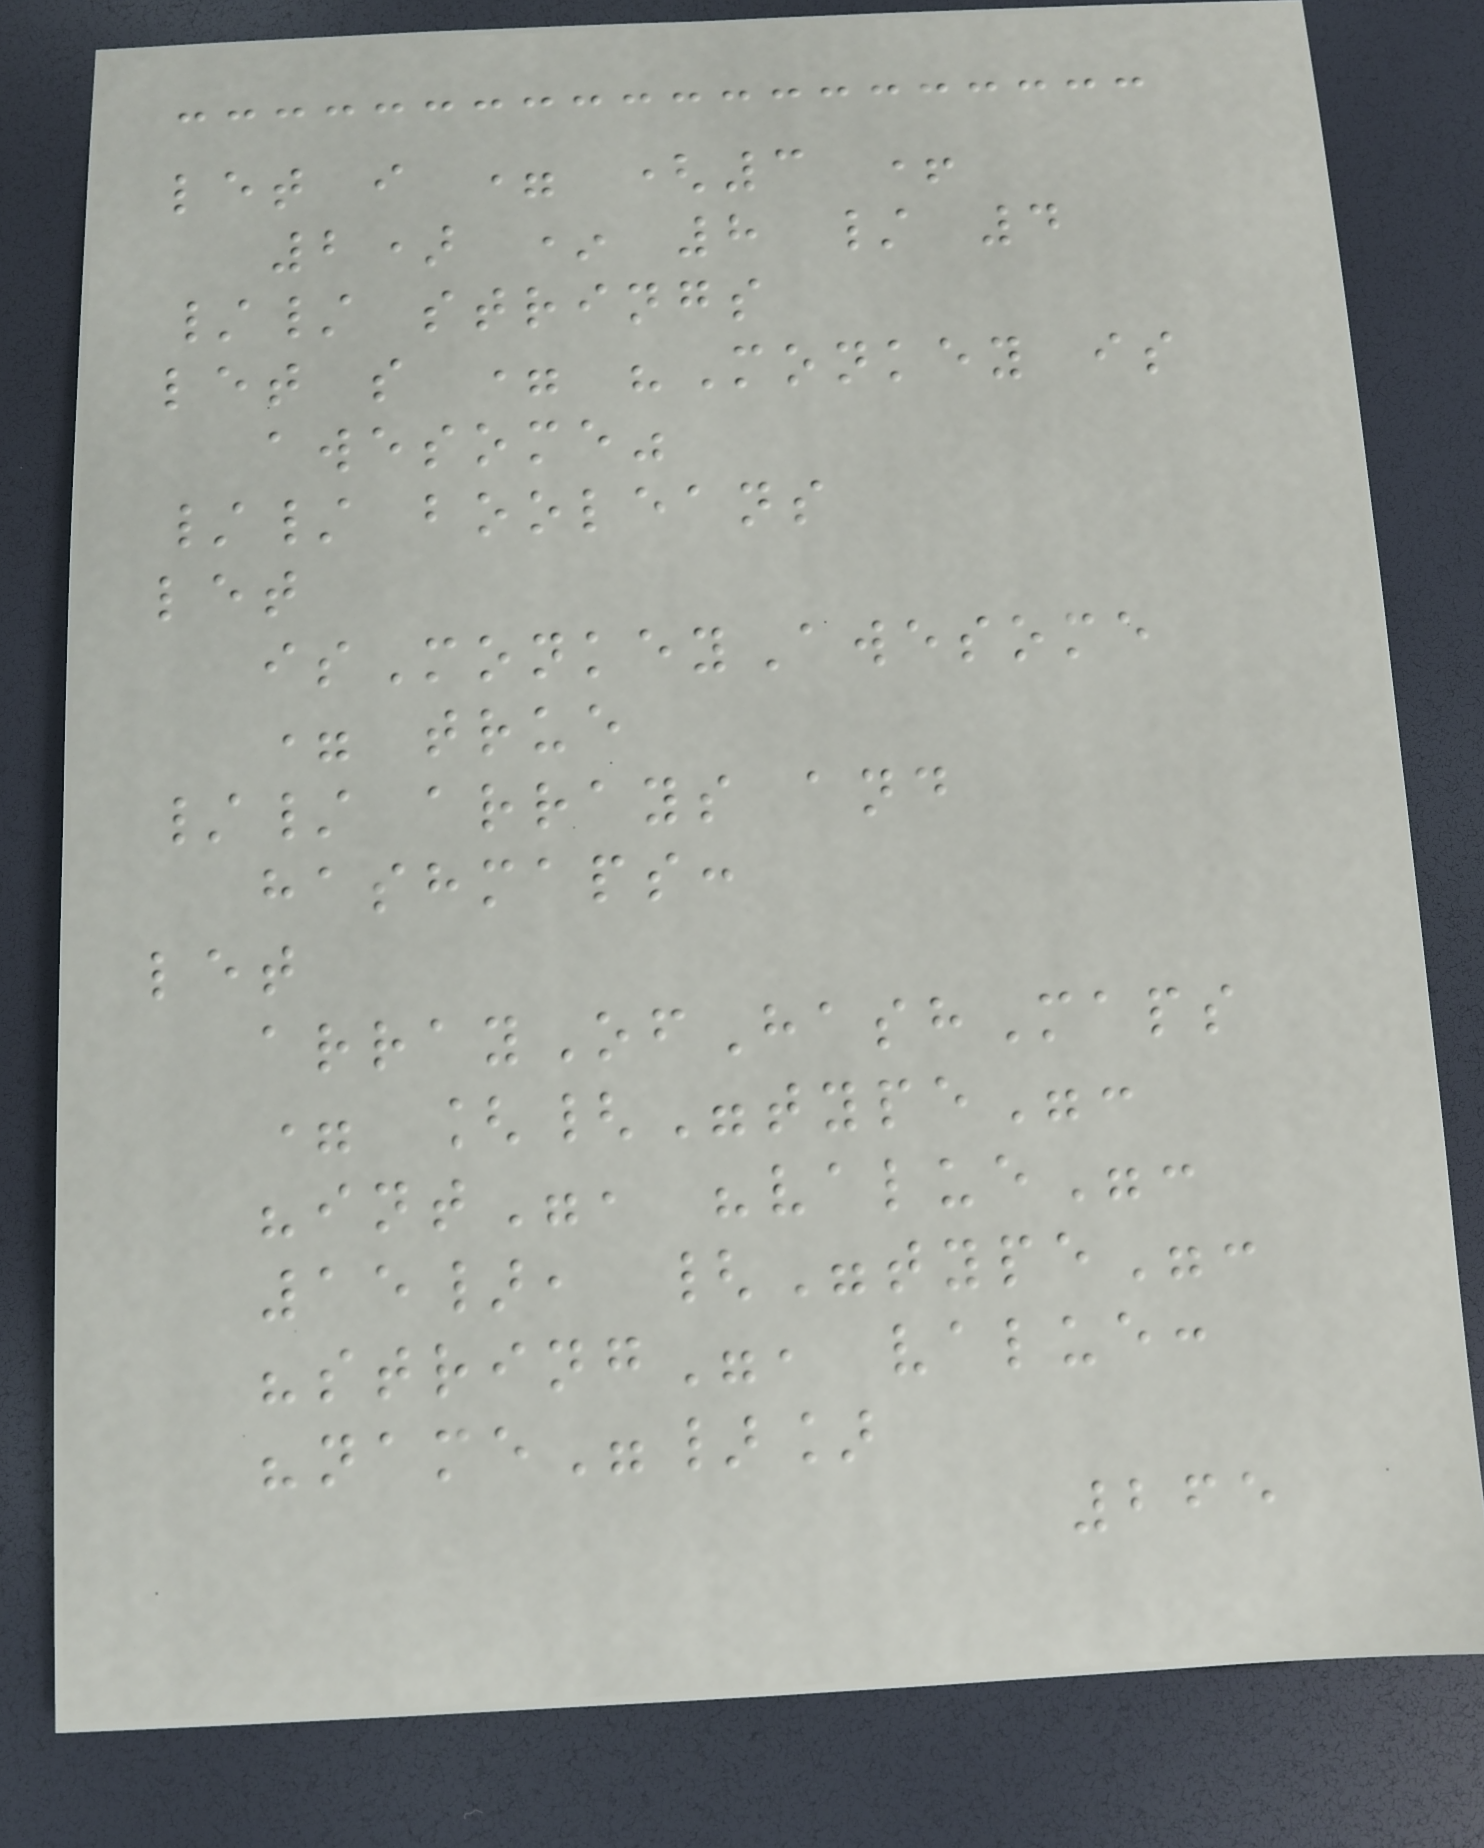let i = (3 +
2) * 8 / 4
// strings
let s = "Monkey is
awesome"
// booleans
let
isMonkeyAwesome
= true
// arrays and
hashmaps:
let
arrayOfHashMaps
= [{"type":
"int", "value":
15}, {"type":
"string", value:
"name"}]
265
